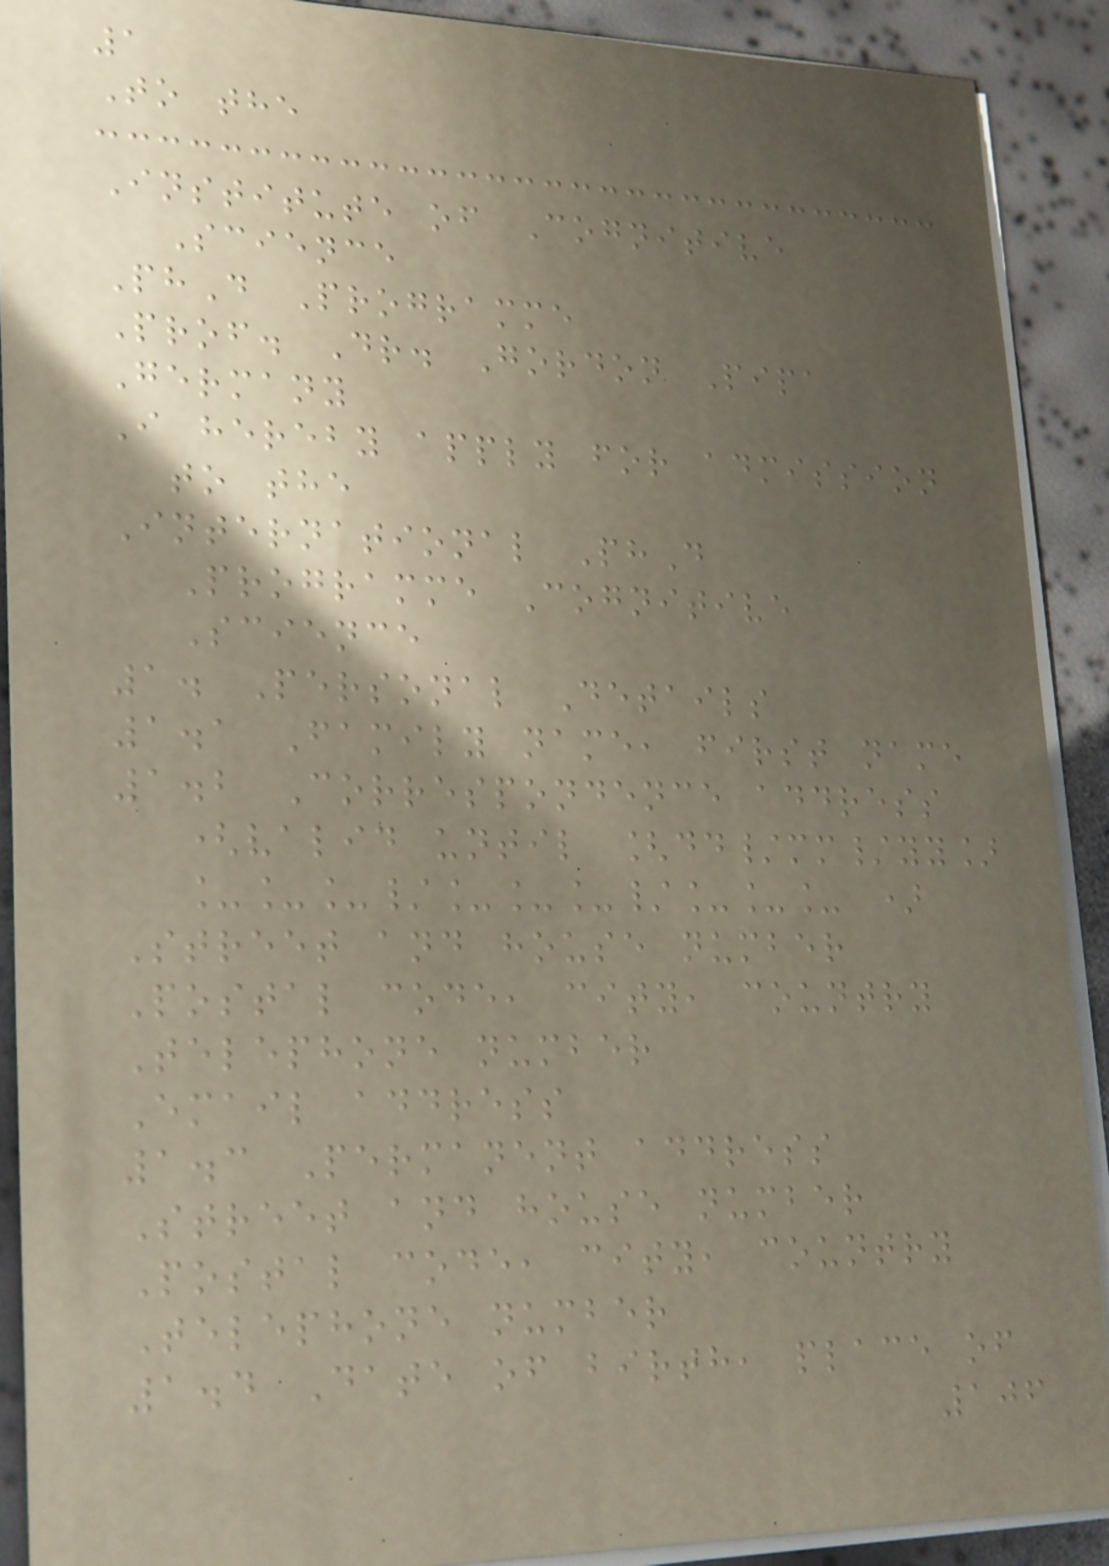1
To the
Institute of Cognitive
Science
PhD Programme
Prof. Dr. Gordon Pipa
Germany
I hereby apply for admission
to the
International PhD
Programme Cognitive
Science
1. Personal Details
1.1 Family name, first name
1.2 Correspondence address
(valid until [dd/mm/yy]
___/___/___ )
Street and house number
Postal code, city, country
Telephone number
Email address
1.3 Permanent address
Street and house number
Postal code, city, country
Telephone number
1.4 Date of birth, place of
106
